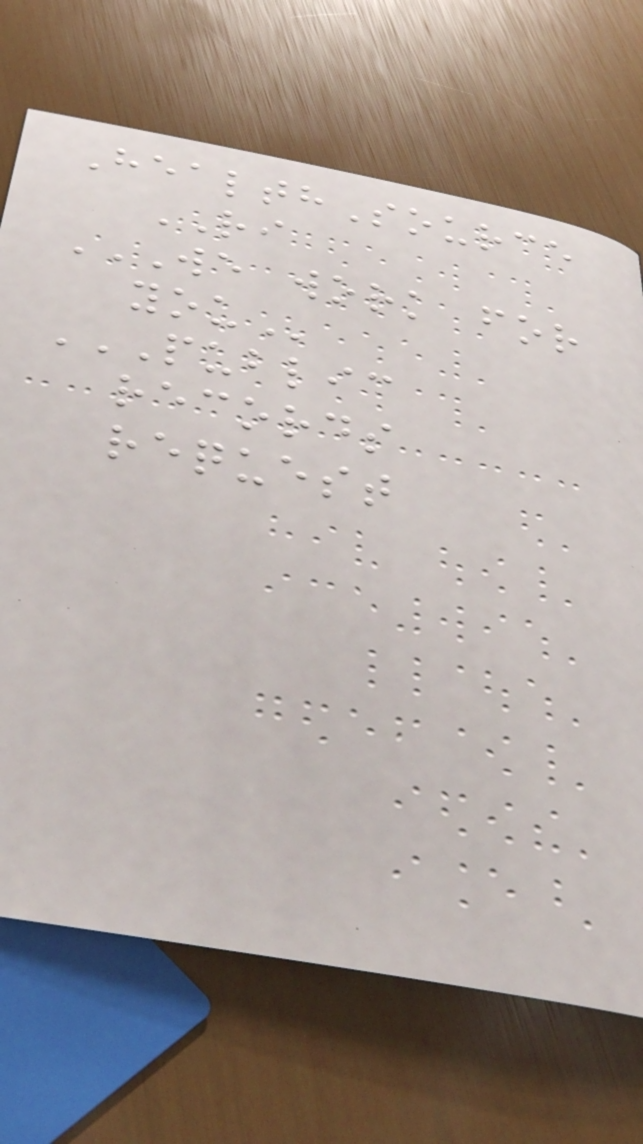HealthSource
RI
WE WORK FOR
YOU
PUBLIC
RECORDS
REQUEST
